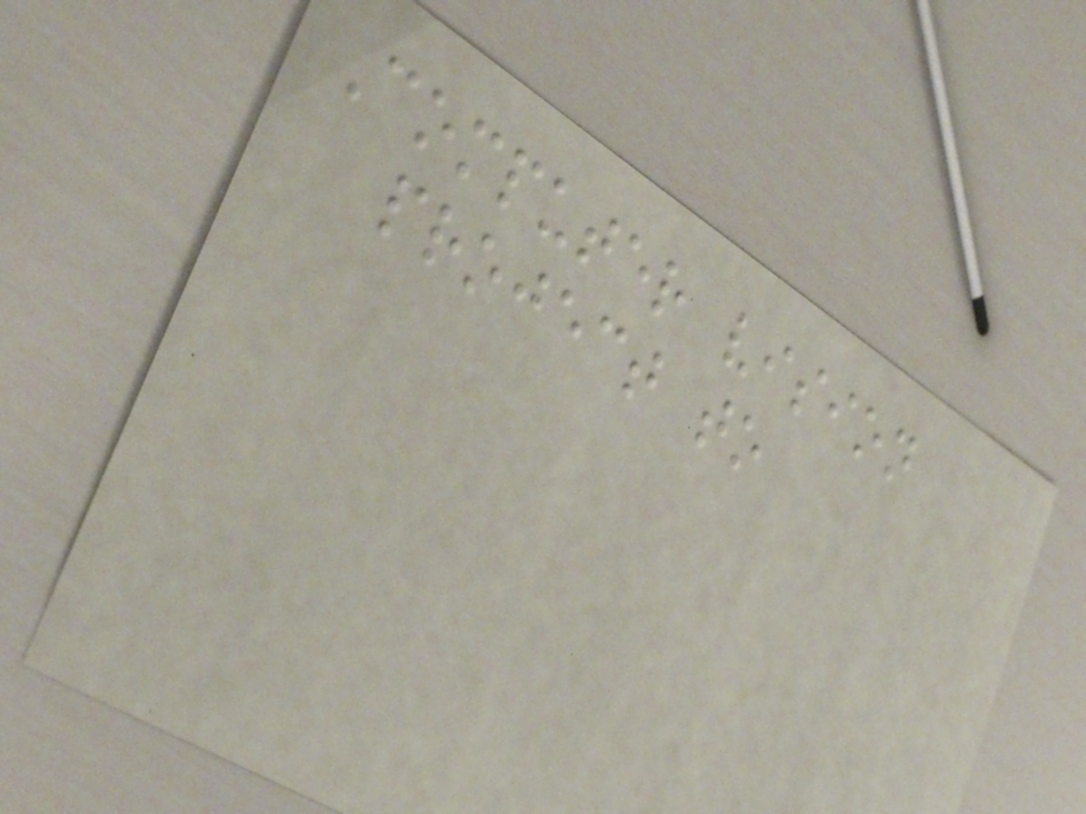Computer vision
project to
